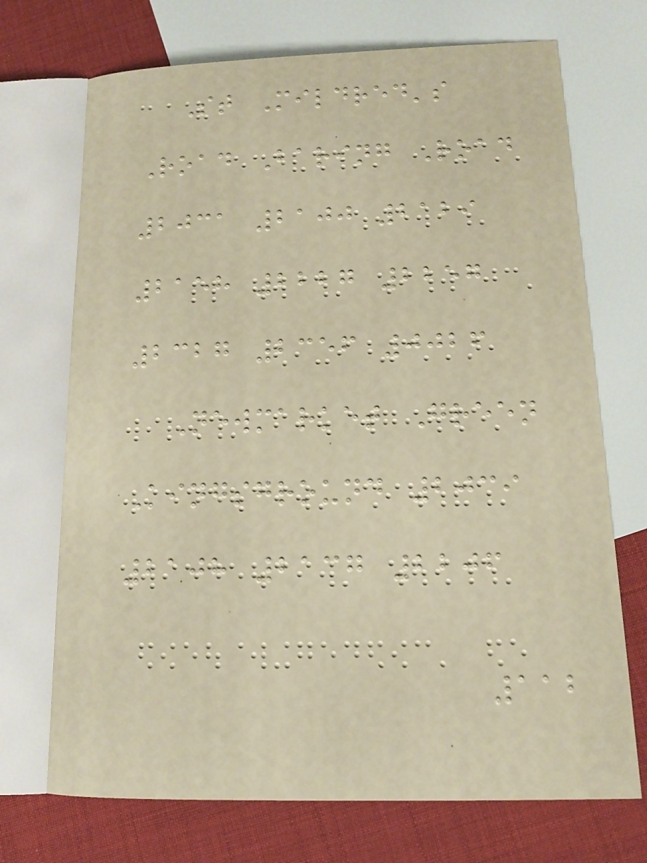St Mildred's
Road Baring Road
2031 2100 2129
2158 2227 2257
2327 2356 0026
Newmarket Green
Kingsground 2039
2108 2137 2206
112
